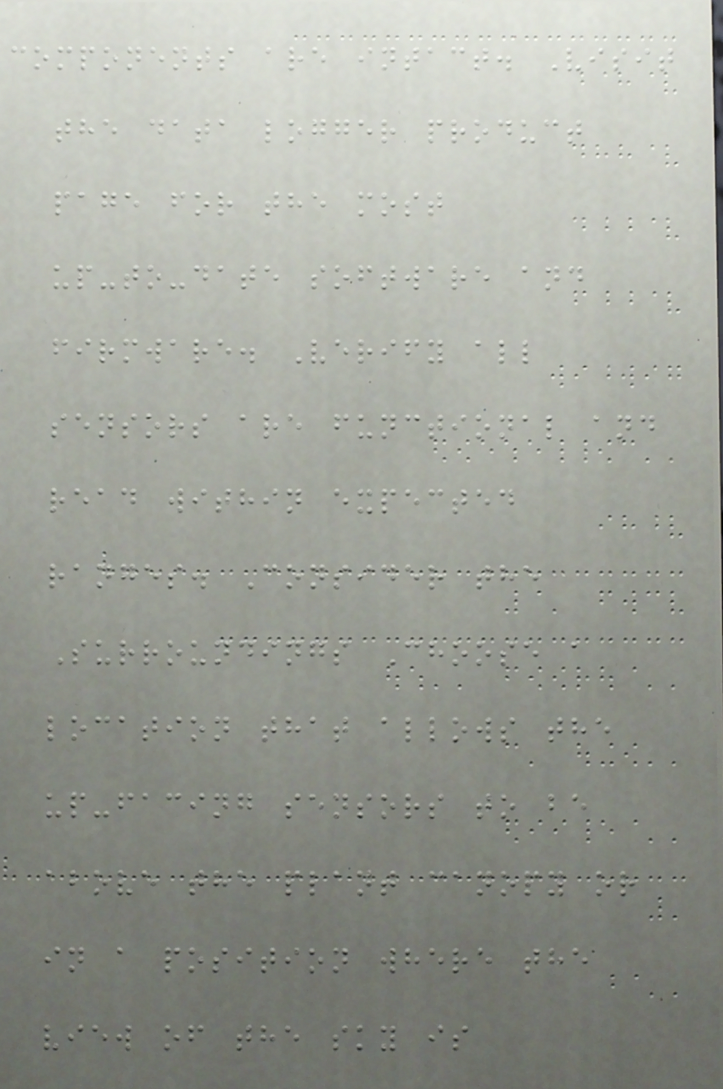components are intact. Visit
the data logger product
page for the most
up-to-date software and
firmware. Verify all
sensors are functional and
read within expected
ranges. Consider the
Surroundings Choose a
location that allows the
up-facing sensors to be
above the plant canopy or
in a position where the
view of the sky is
